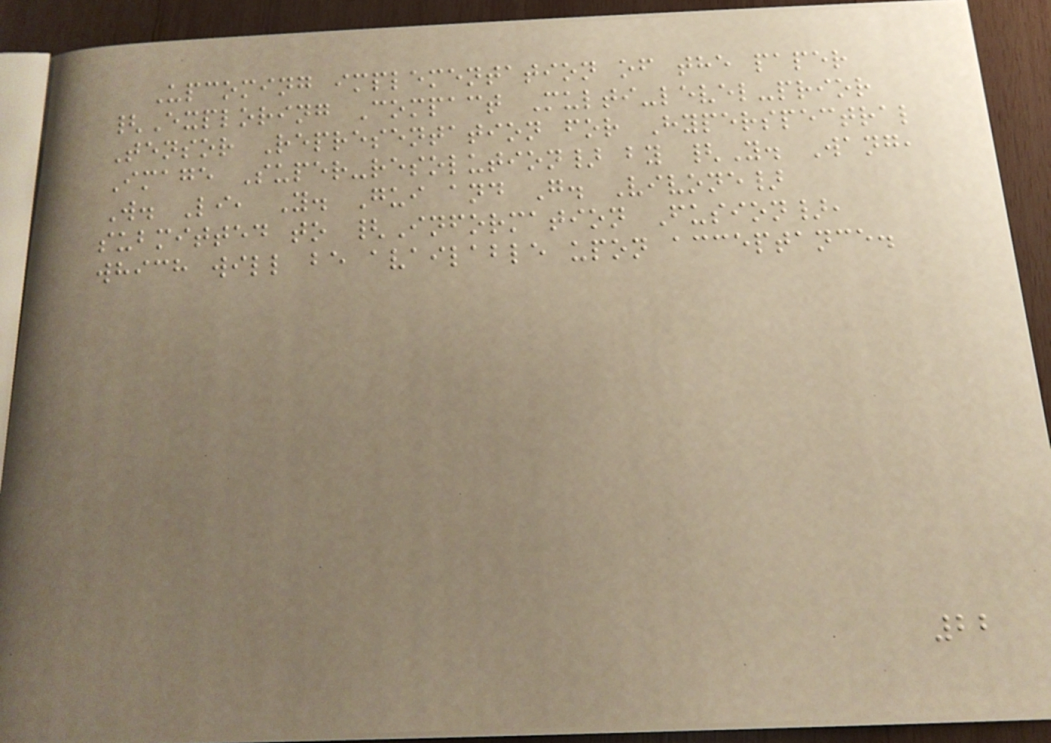Upcoming implementation of the paper
{Exploring Compact Multi-level-prior
Tensor Representation for Hyperspectral
Image Super-resolution} by {Y. Wang,
W. Li, Y. Gui and G. Vivone}
submitted to {Information Fusion},
which will be available upon acceptance.
22
